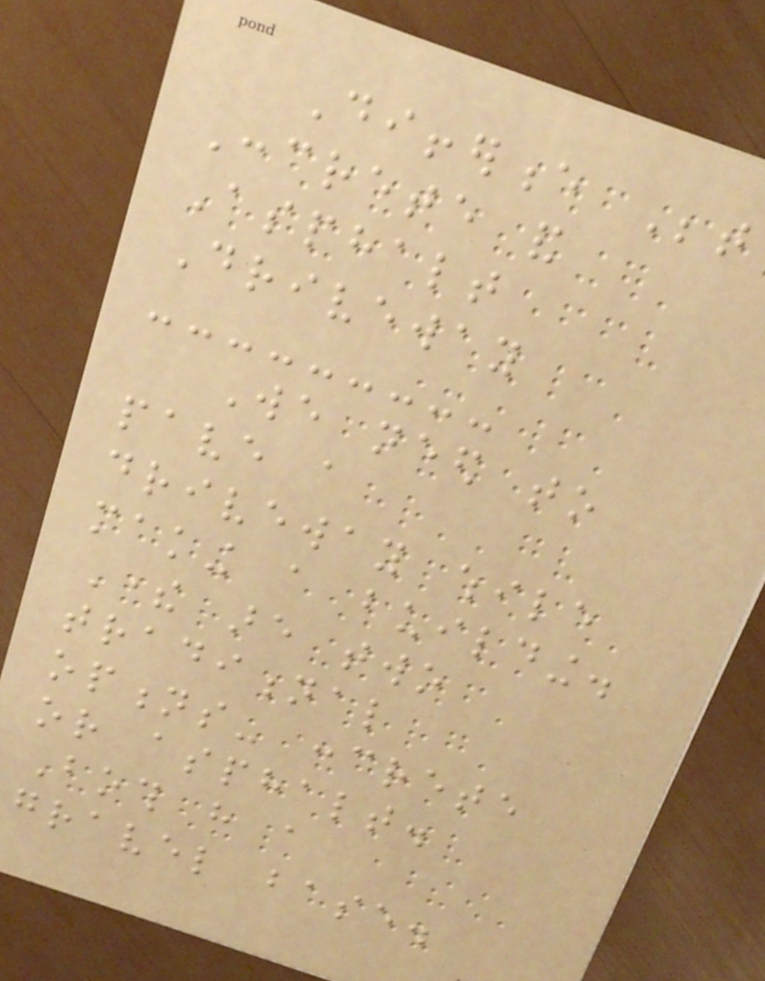Difference Between
Concrete and
Asphalt
Driveway
We need to
pave a
driveway while
making a building.
There are two
traditional
options- concrete
or asphalt.
Both have a
gravel base.
